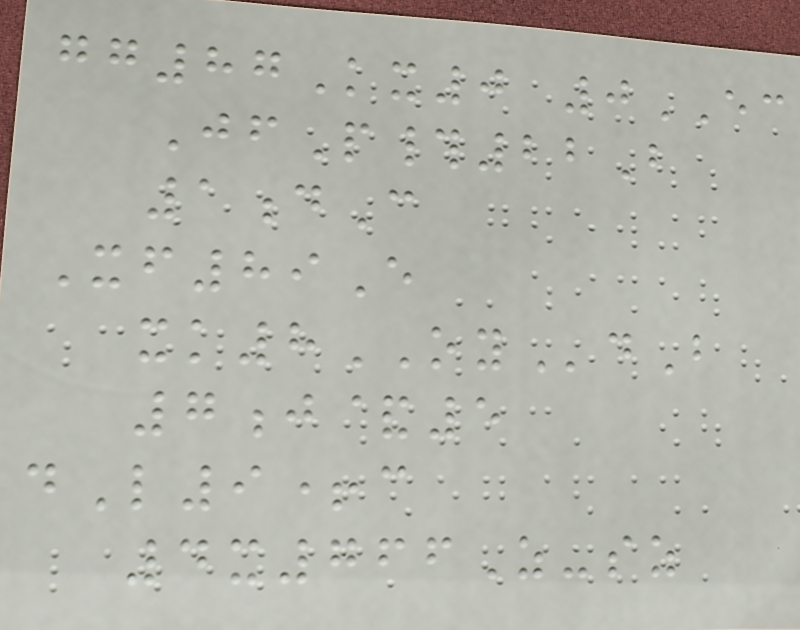gg87Kx0 0EC
JfP#22B
1dC
Xf89E
xk8OYdB
7j&5
dL9+c
4x766Z-sz
